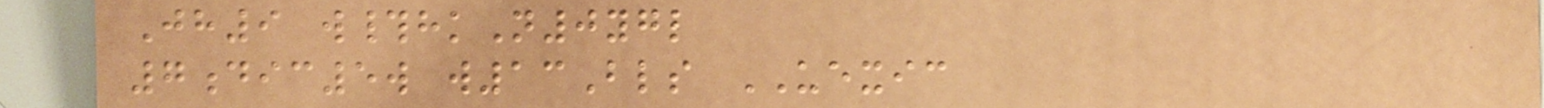Jh9 w#hkN0ygl
7dic5w w13Bls UEXIC
